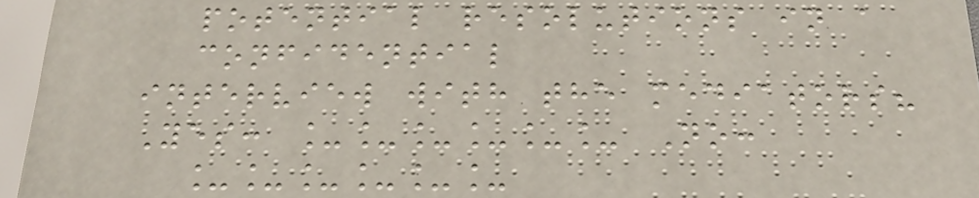potential resolutions in a
confidential
interview with the mediators?
Yes: ______ No:
______
